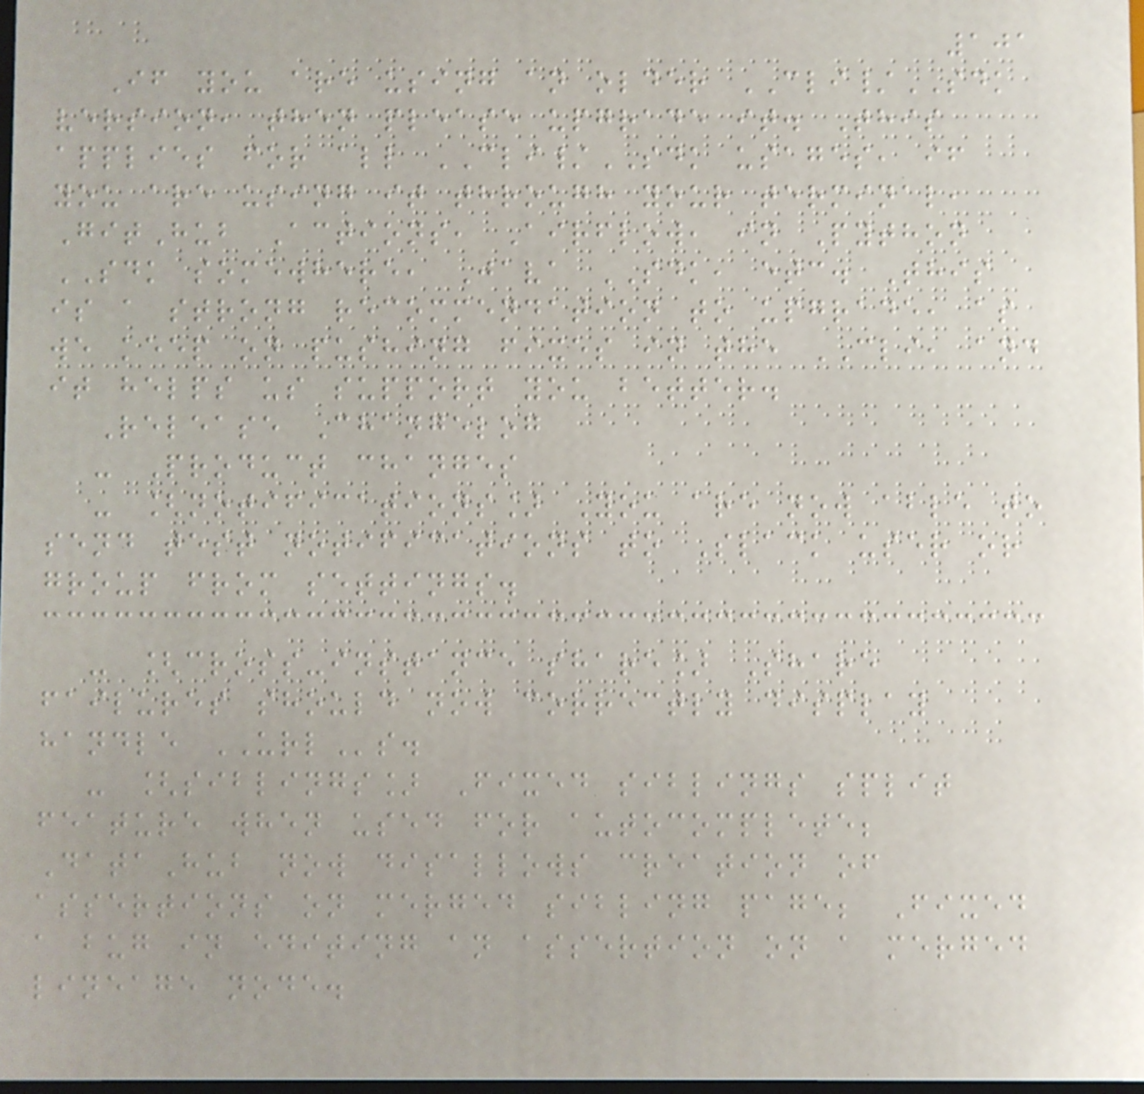101
If you are using an older CLI/SDK
version, then please upgrade it. This
applies for all CLI/SDK usages, if
you are using it through your terminal,
GitHub Actions, Airflow, in Python
SDK somewhere, Java SDK, etc. This
is a strong recommendation to upgrade, as
we keep on pushing fixes in the CLI, and
it helps us support you better.
Release Changelog
- Product changes
- [notifications] You are now able to
send test notifications to Slack user or
group from settings.
- [cross-instance share] Share
failures should now correctly display
handle URLs.
- [siblings] Fixed siblings split
feature when used for autocomplete;
DataHub now disallows creation of
assertions on merged sibling page; Fixed
a bug in editing an assertion on a merged
lineage node.
